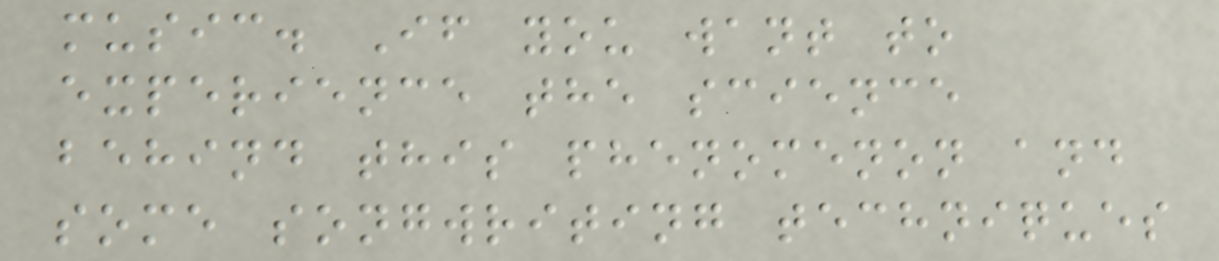music. If you want to
experience the science
behind this phenomenon and
some songwriting techniques
